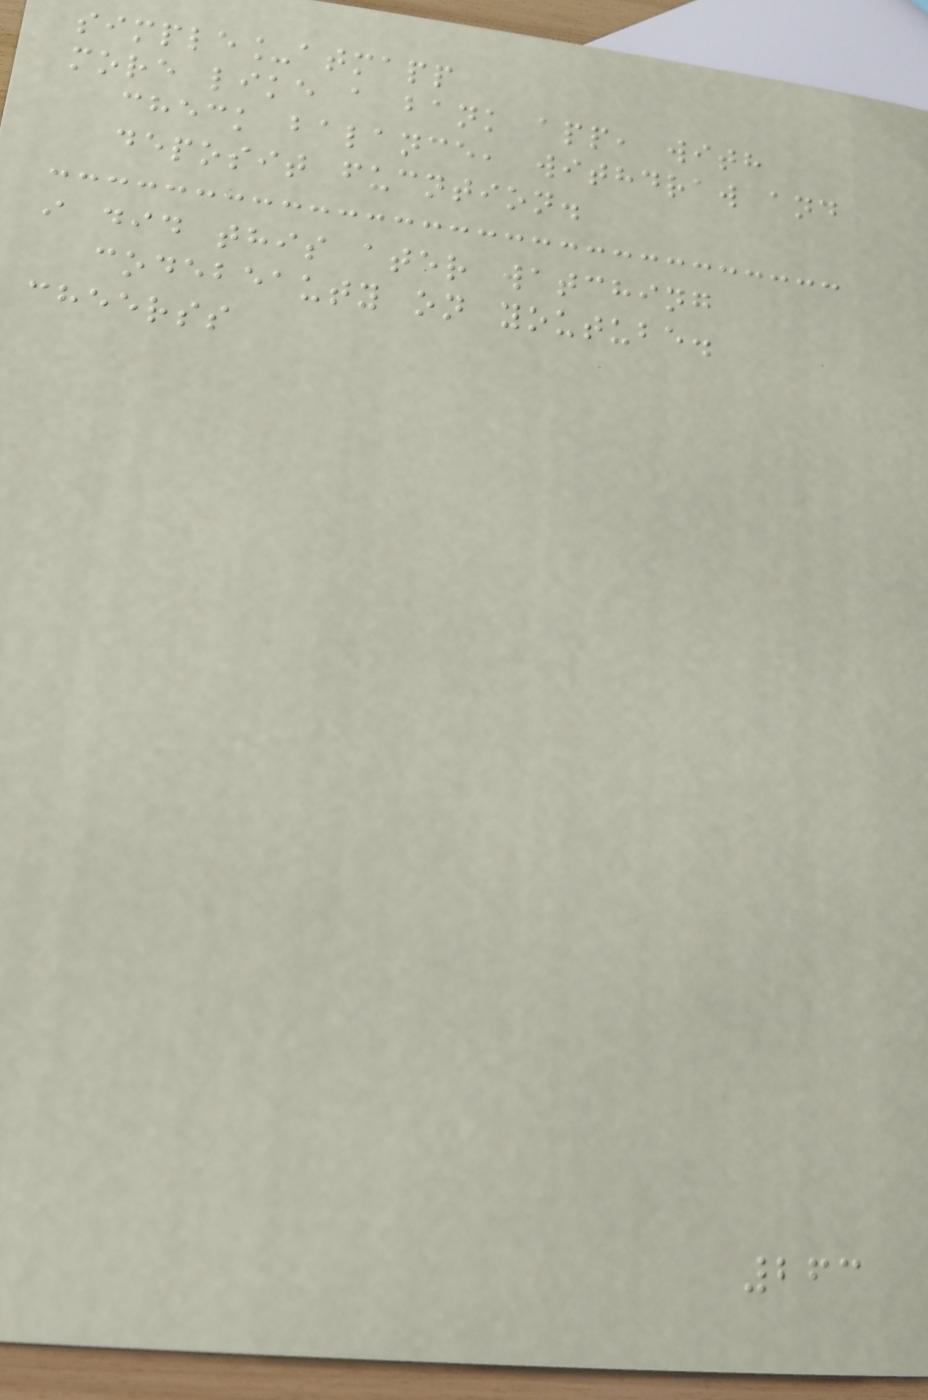simple_atmapp
more like a bank app, with
check balance, withdraw and
deposit fucntion.
i did this ater watching
codebeauty on youtube.
cheerss
263
